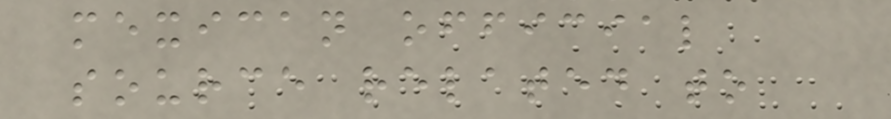mexican official
source related to
